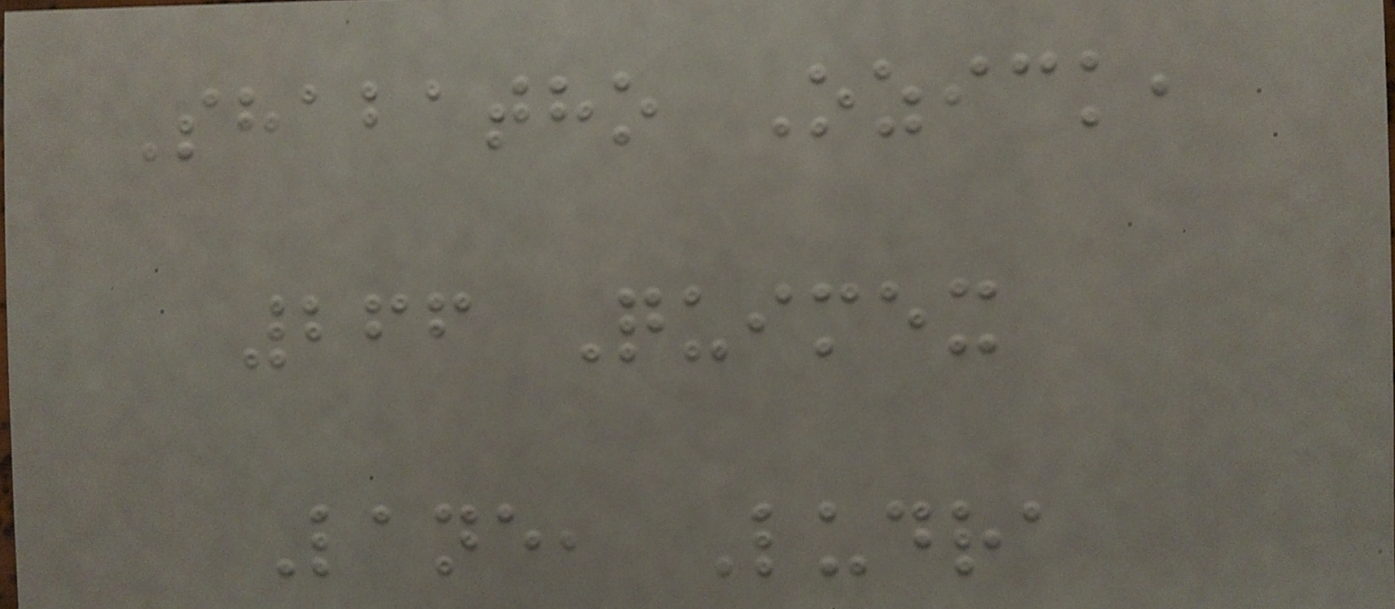Shabatho Ozick,
266 Quimex
Lane, Ludra
